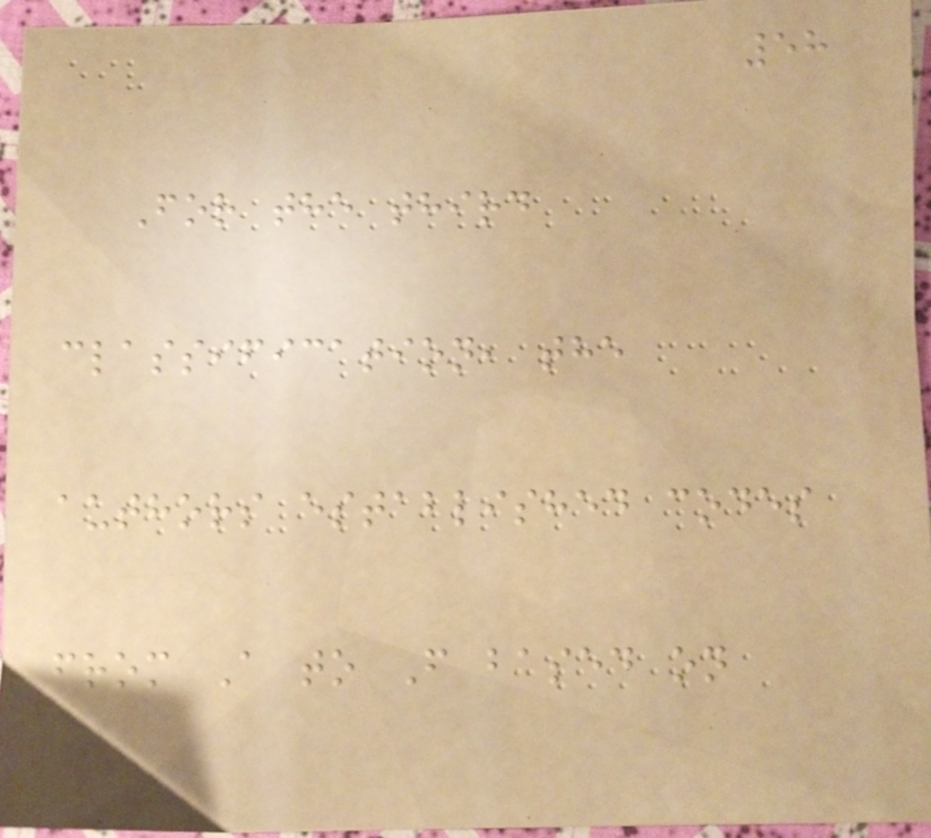58
For the third
classification, the
authors established codes
from A to F based on
